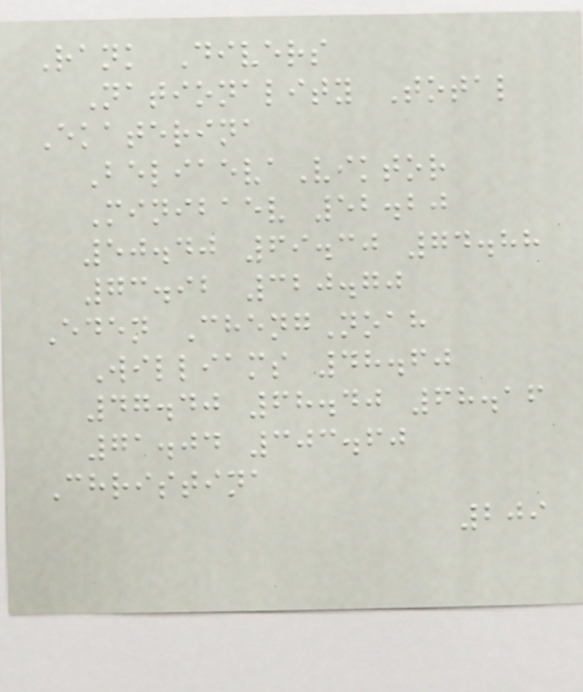Rank Divers
Nationality Total
Ekaterina
BeliaevaViktor
Minibaev 52.20
50.40 69.30 74.88
73.92 320.70
Eden ChengNoah
Williams 48.60
47.40 68.40 68.16
71.04 303.60
Christina
209
